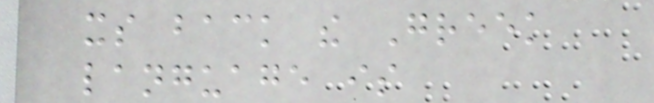its back the Greek
language is
